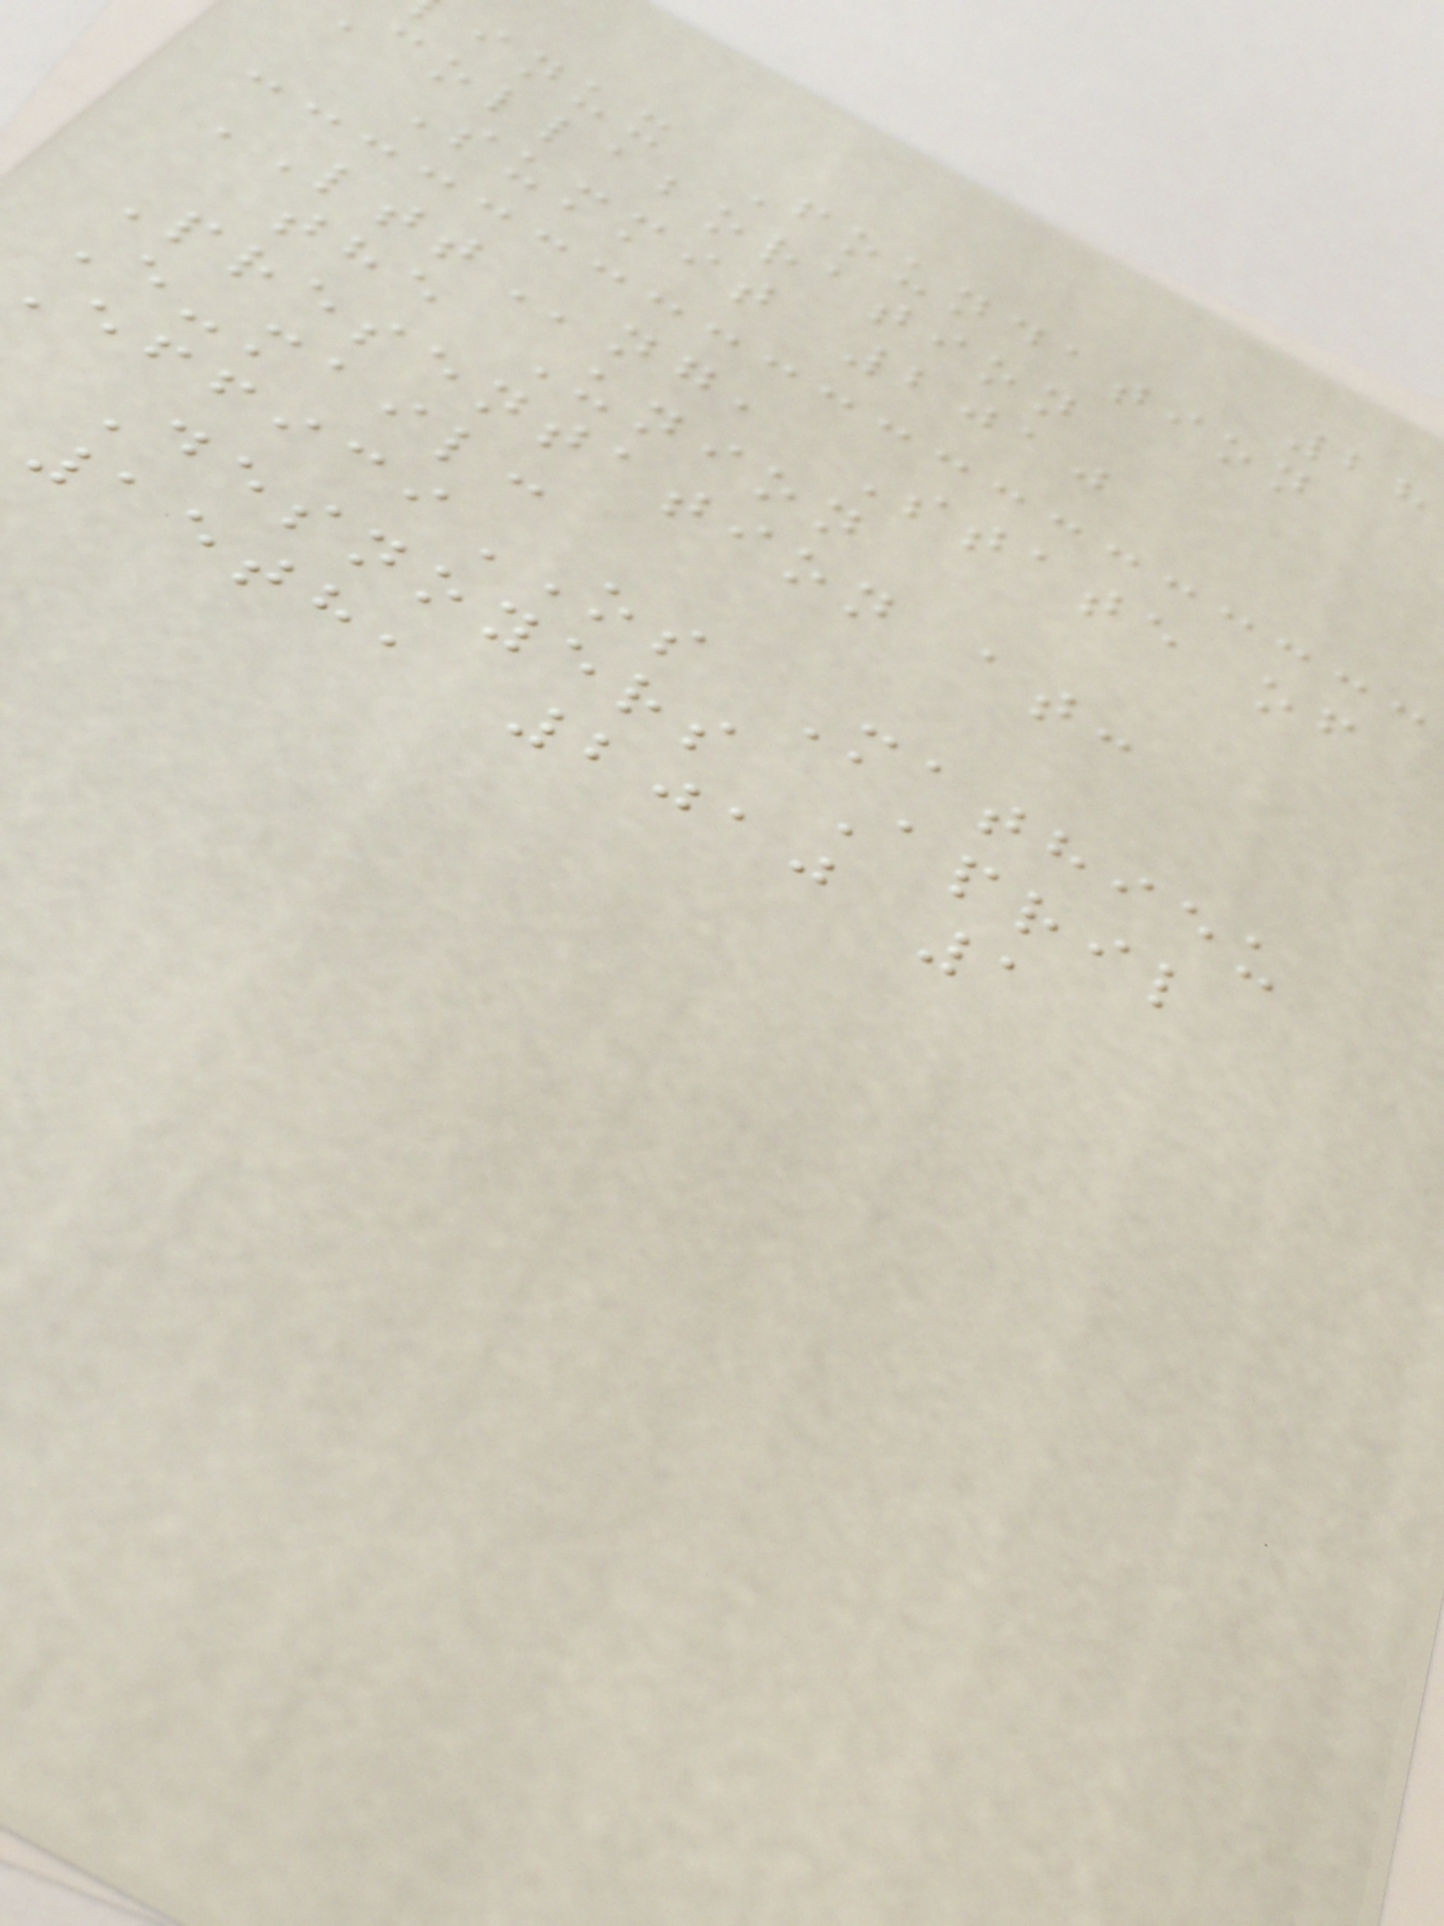inux Foundation
collaboration
Summit 2010
LTTng, State of
the Union
Presentation at:
E-mail:
fficiOS Mathieu
Desnoyers April
15th, 2010 1
